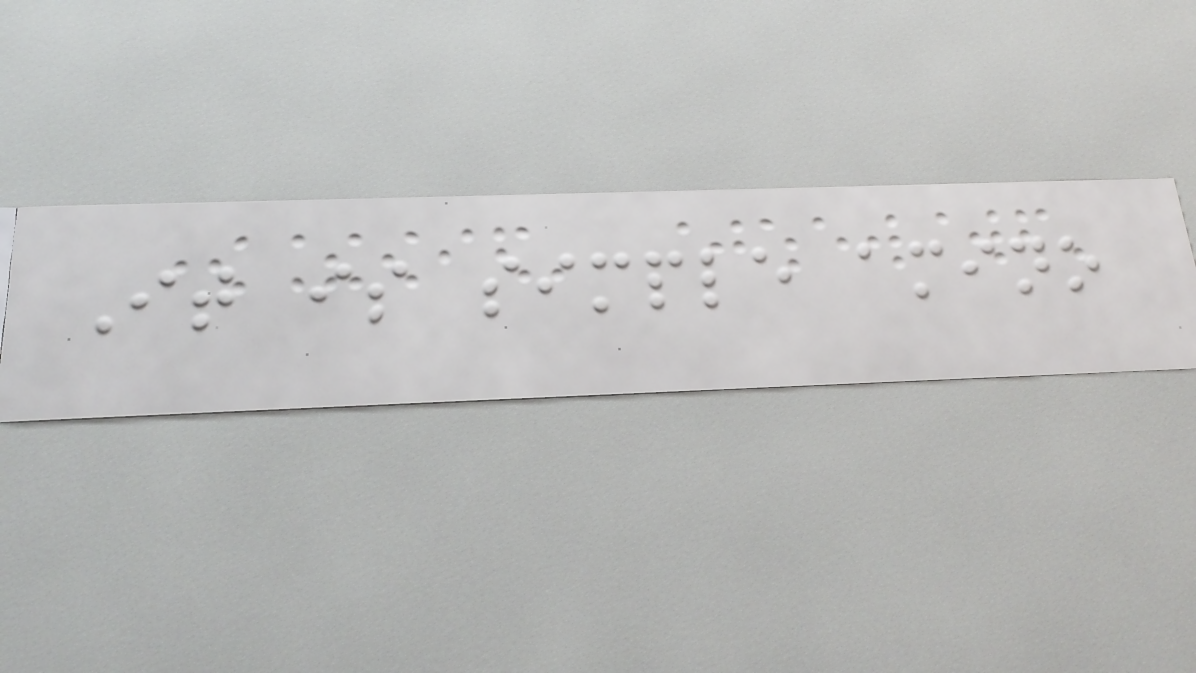It is simple amino
